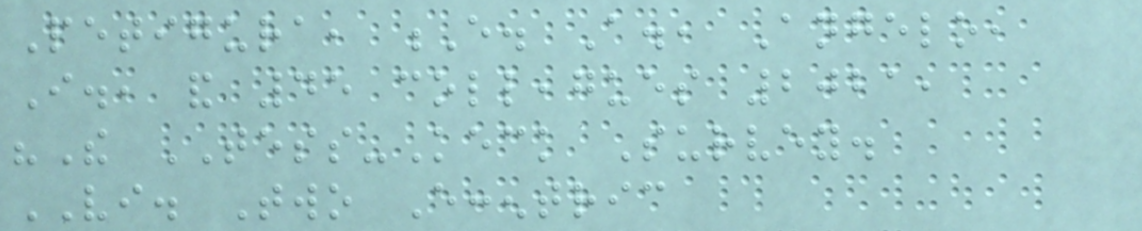Petigura, E. A., Angelo,
I., and 45 colleagues 2021,
"The TESS-Keck Survey.
VI. Two Eccentric
